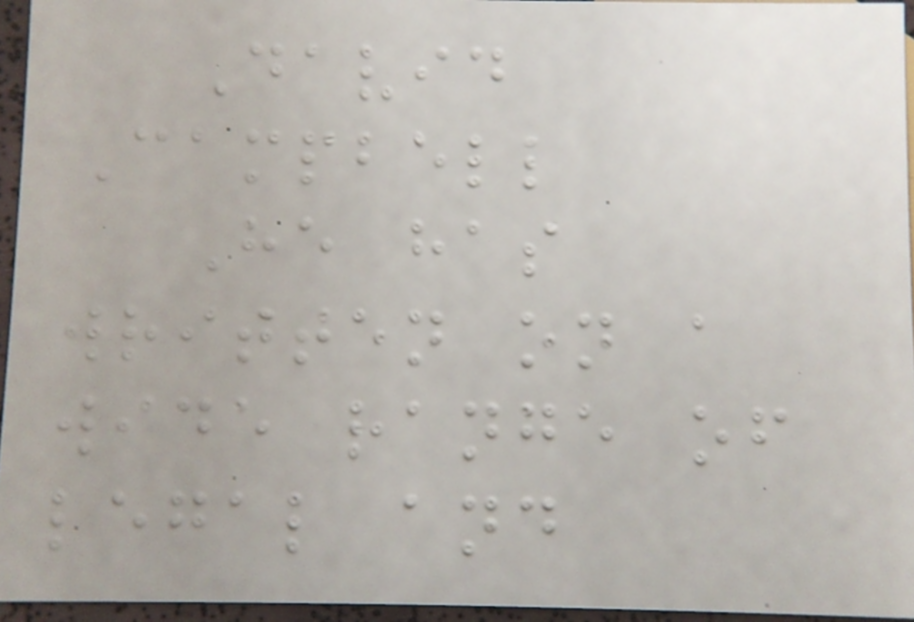David
Campbell
He has
written on a
wide range of
legal and
